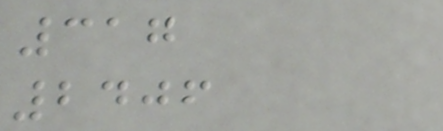317
2406
